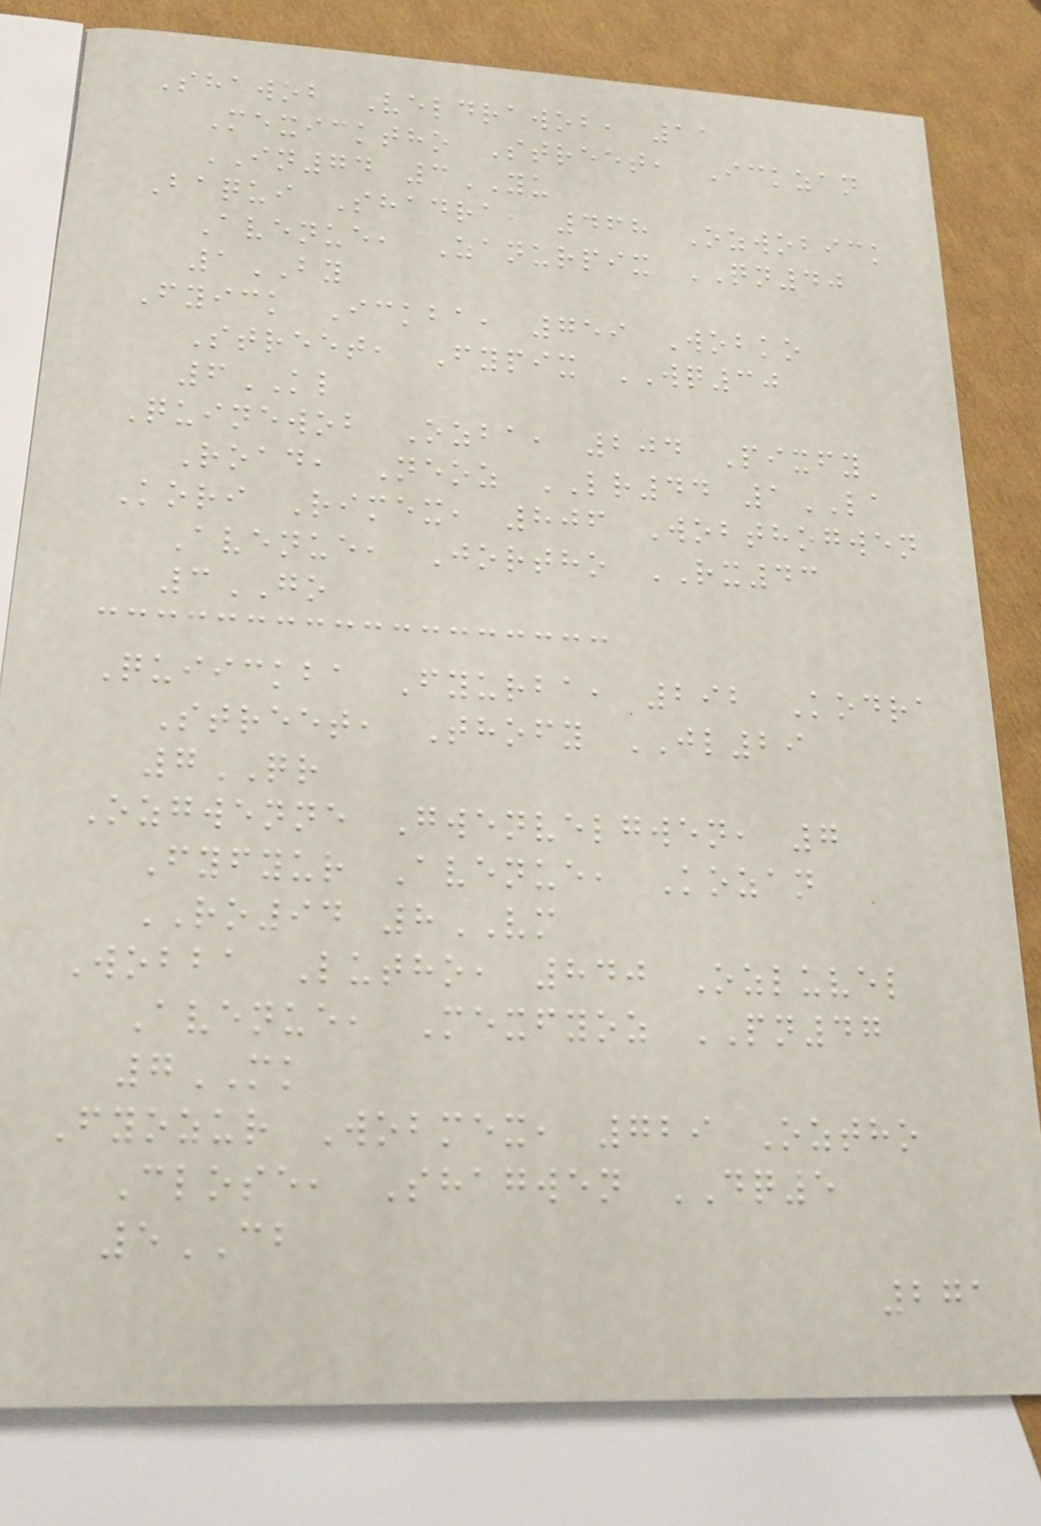Shawob Veldrawob, 11
Mexicktho Street, Ickzan
IN74 3YU
Baqui Shadra, 468 Ozwobick
Avenue, Zanurpix QN40
1BY
Fyick Ickba, 759 Wobko
Street, Fypix WQ30
6KL
Quinewob Ozba, 204 Pixfy
Road, Neoz LR44 1LA
Kori Rimex, 806 Wobthogwen
Avenue, Jortho RX43
3GO
Quiickba Fyurba, 292 Kodra
Street, Thofy JL29
7QR
Ozgwenne Gwenvelgwen, 7
Fyfyur Avenue, Kozan
RO94 8VM
Wobba Lutho, 840 Ozluvel
Avenue, Mexfyoz PN47
7MK
Fyozur Wobmex, 729 Oztho
Close, Shagwen DQ5
5CB
271
